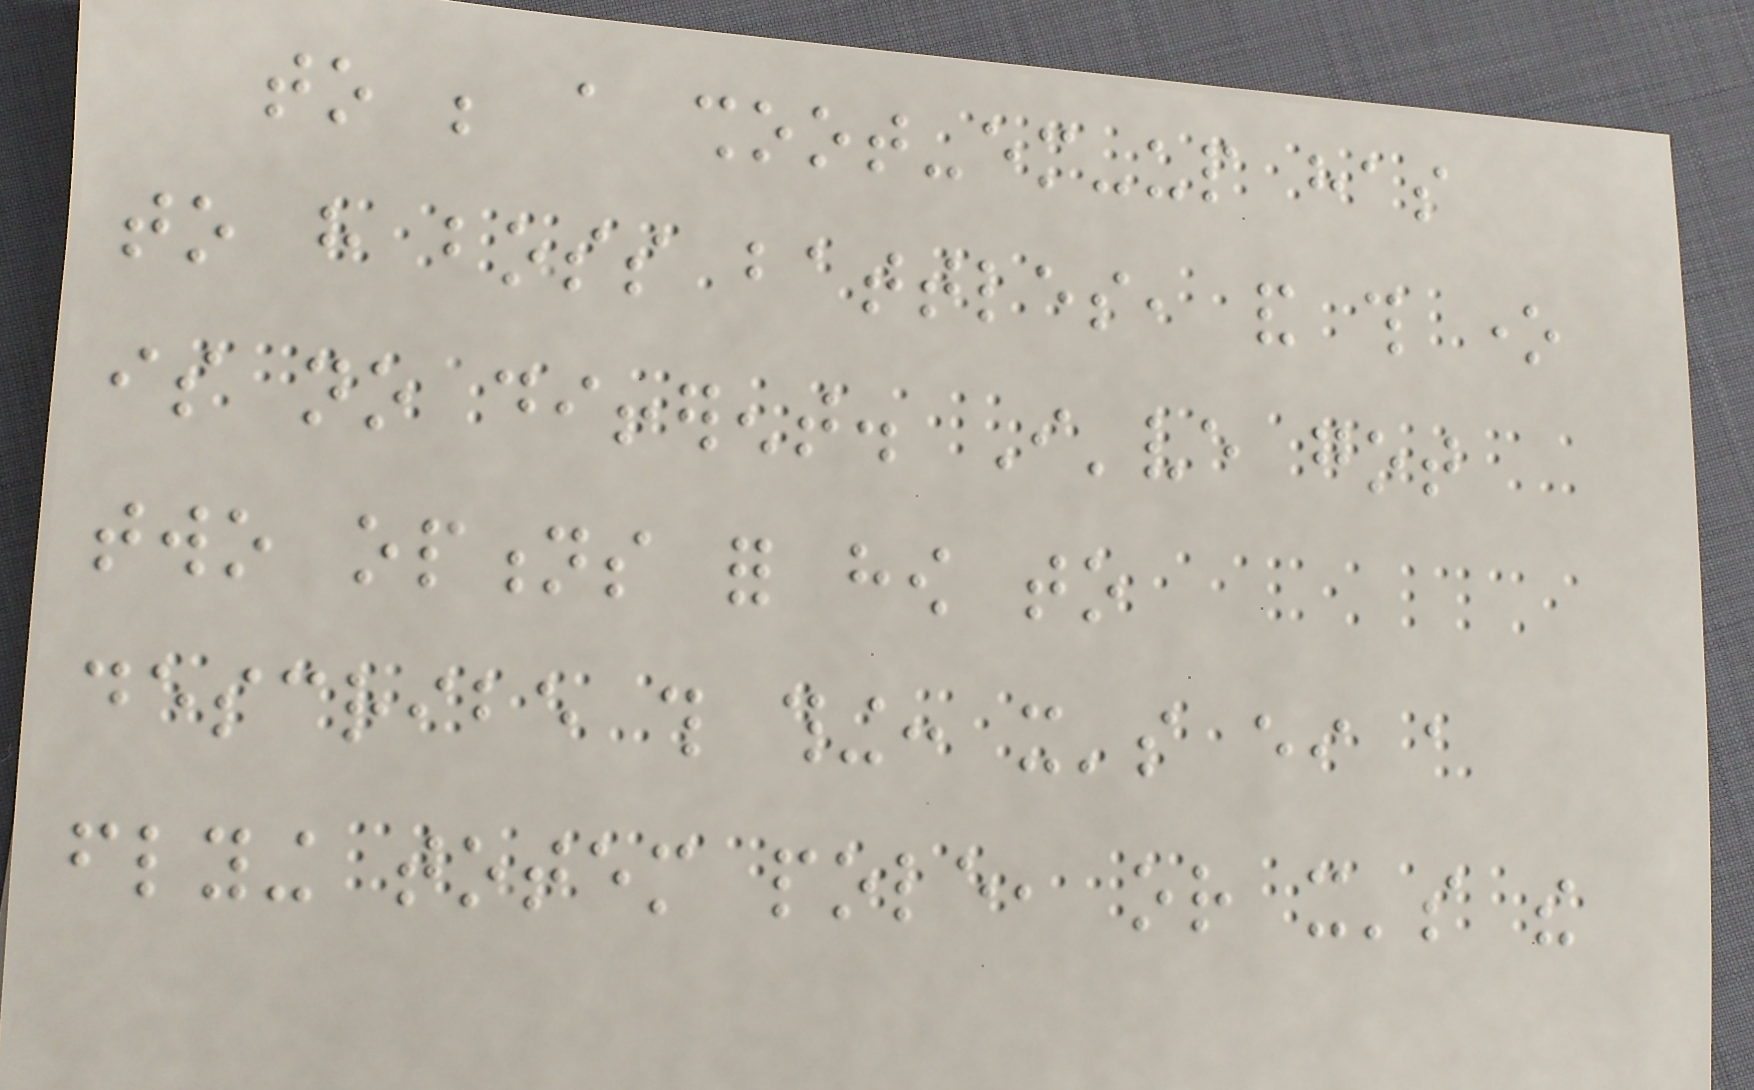to be a shoot-em-up has
to have boss battles, and this one
is no different. I've got
two options for how to
describe this thing: it's either a
flying totem pole, or it's the
